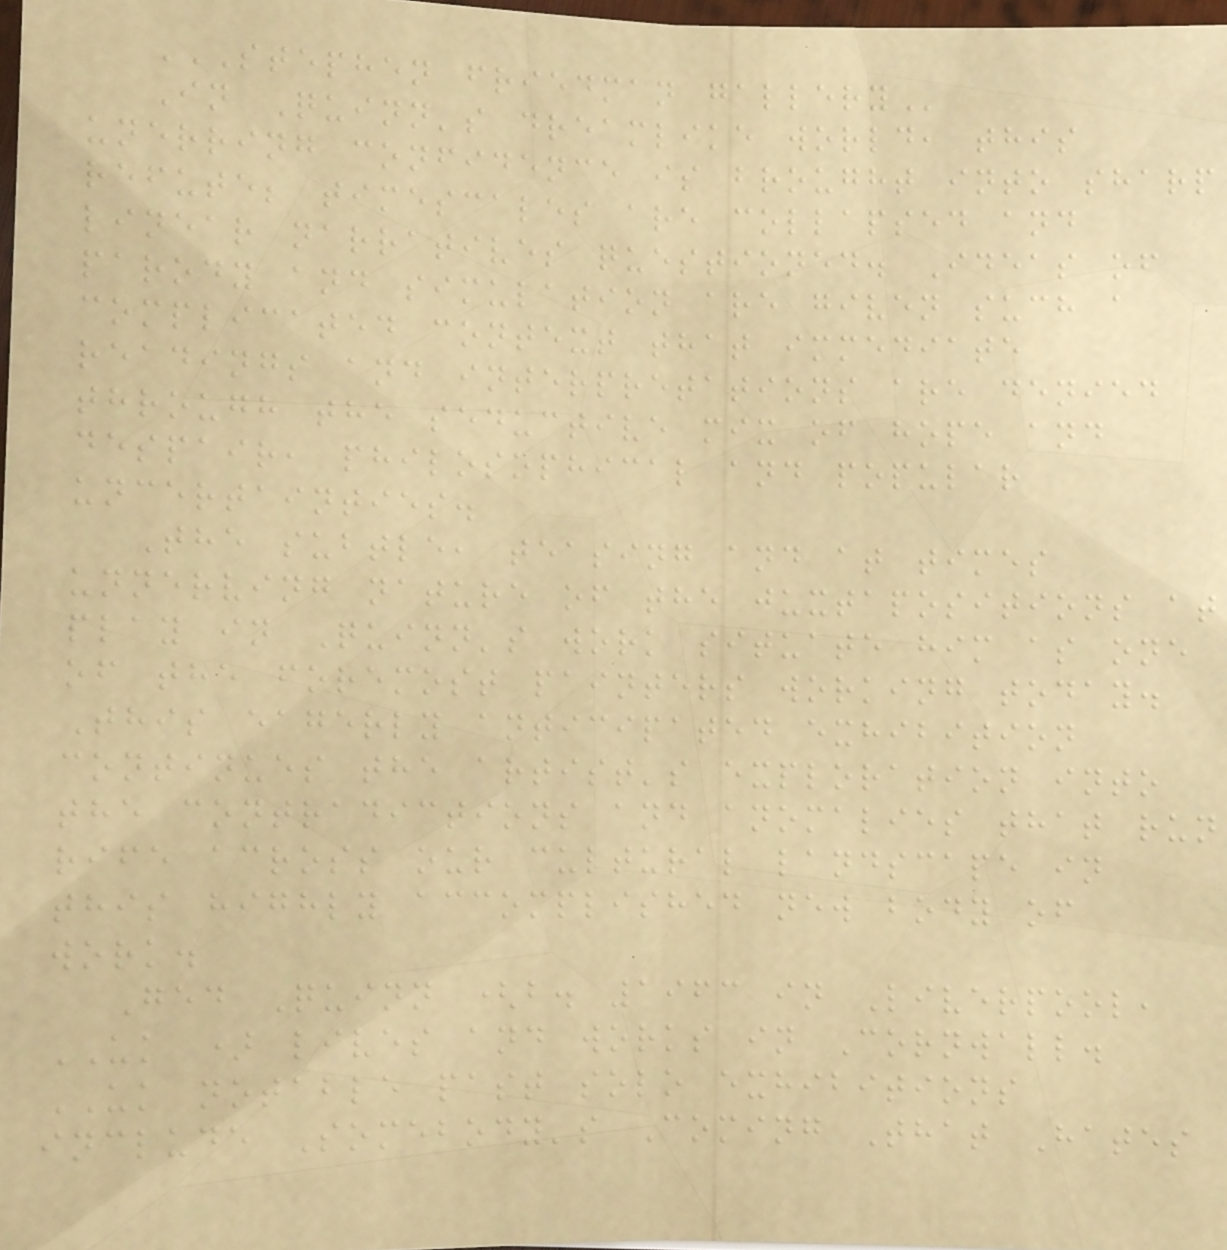STEPHEN FRIEDMAN GALLERY
In Quinn's dreamlike world, this
unerring confidence is brought into sharp
refute; timescales are collapsed and
linear narratives questioned. Ideas of
parody and simulation are given such a
complicated context that immediate
readings and interpretations are denied
through the seductive mix of hope and
despair, philosophical and popular
uncertainties.
The subtle, teasing and at times
unnerving nature of the juxtapositions at
play in Quinn's work situate him as one
of the foremost painters working today.
This eagerly anticipated exhibition
continues the artist's exploration into
the contradictions and anomalies that run
rife across our cultural landscape in
this highly accomplished new body of
work.
Ged Quinn (b. 1963 in Liverpool,
UK ) lives and works in Cornwall.
UK notable past solo exhibitions
include Somebody's Coming That Hates
